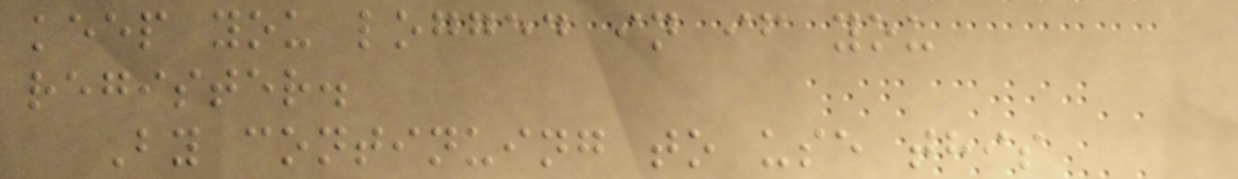keep you logged in if you
register.
By continuing to use this
